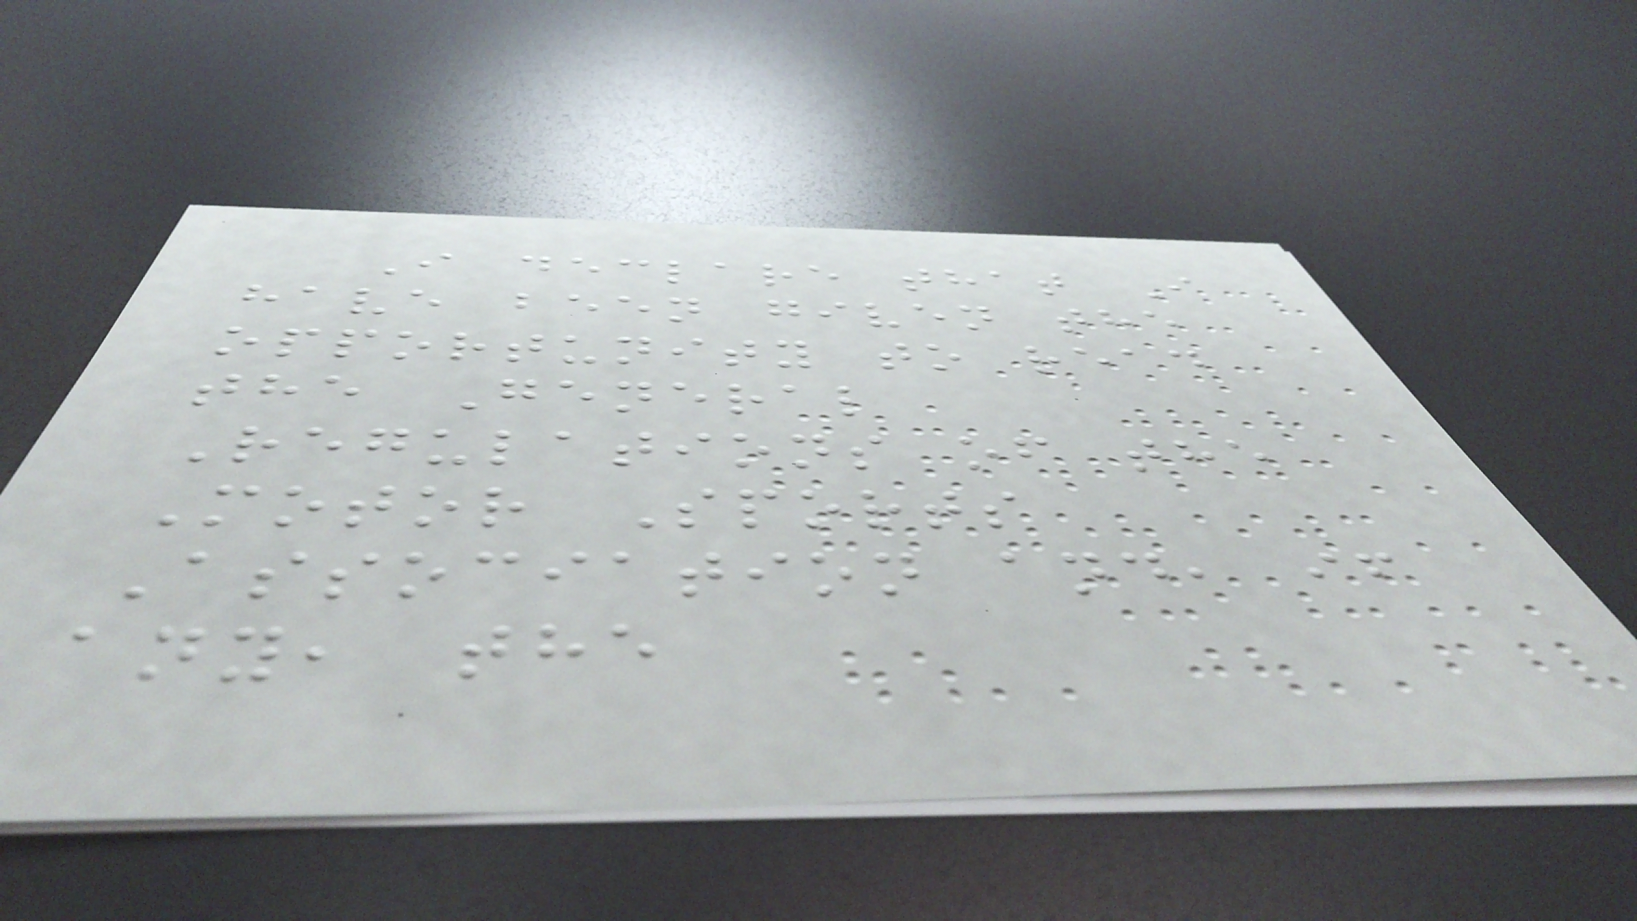I declare that I
have been given the
opportunity to read
the General
Regulations of the
Motor Sports
Association and, if
any, the
